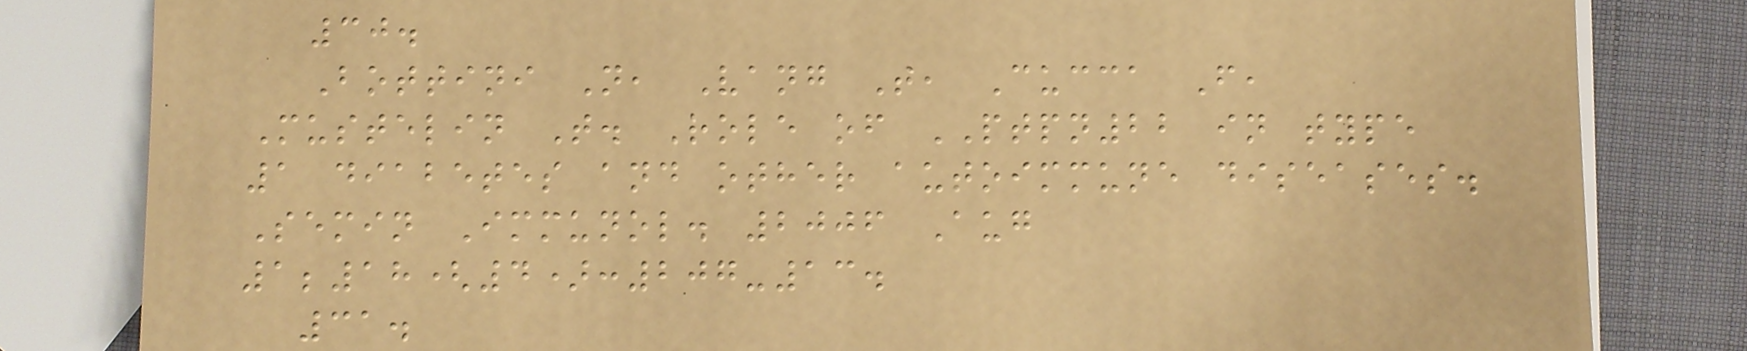30.
Bottini N, Vang T, Cucca F,
Mustelin T. Role of PTPN22 in type
1 diabetes and other autoimmune diseases.
Semin Immunol. 2006 Aug
1;18(4):207-13.
31.
